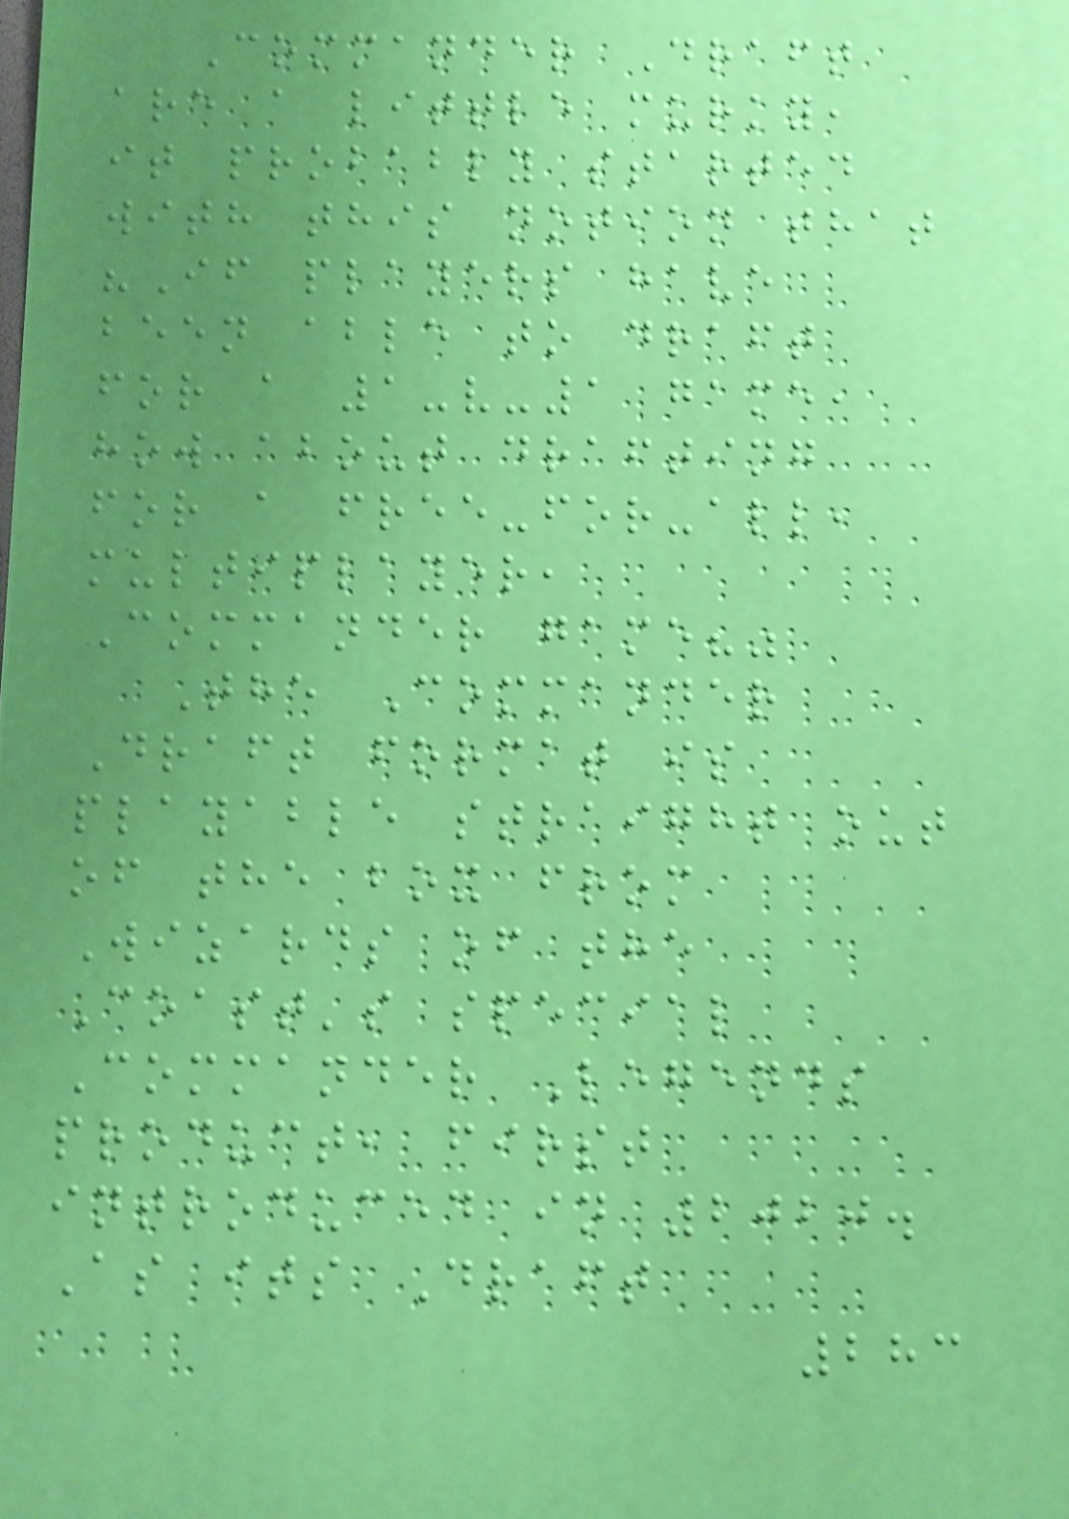Commander Draft
are a little murky,
it probably started
with this notion that
"If players have
been able to draft
for a 1-v-1 game,
how about drafting
for a free-for-all,
multiplayer,
Commander game?"
The Commander
Draft format is
playable straight out
of the box from
Wizards of the
Coast's special
Commander Legends
product, first
introduced in 2020.
As its Draft
283
